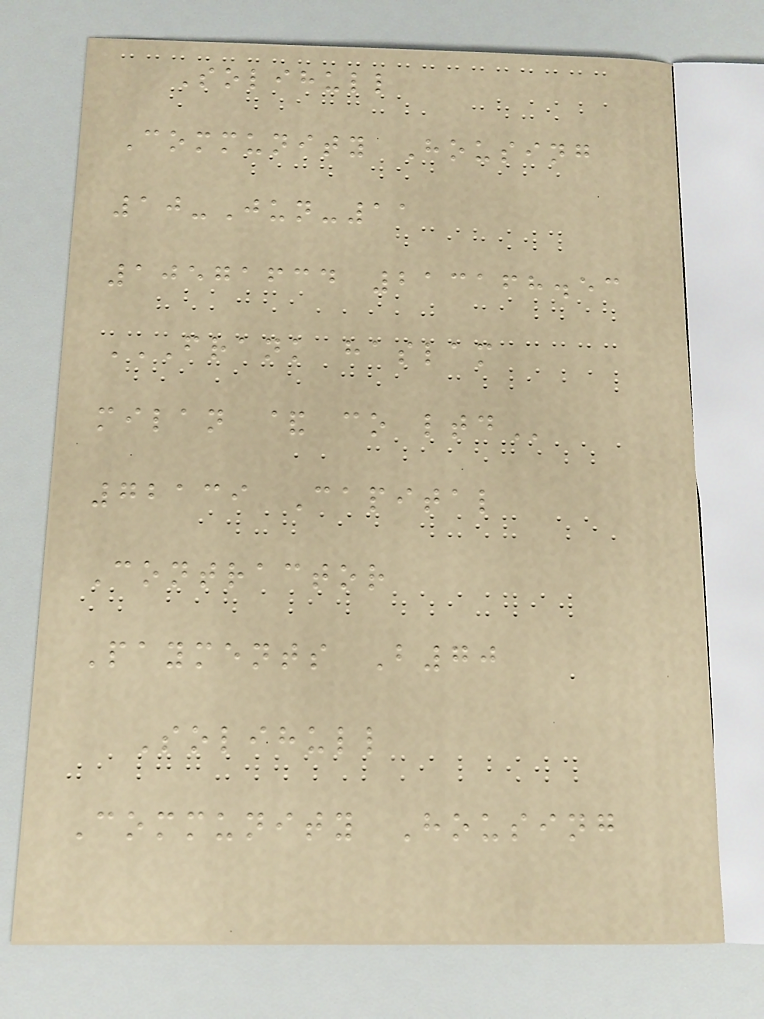Solihull
Community Housing
10-Jun-11
10571634 213168.53
FRANK HASLAM
MILAN & CO LTD
72139 Capital
Contractor
Payments B70
Solihull
Community Housing
